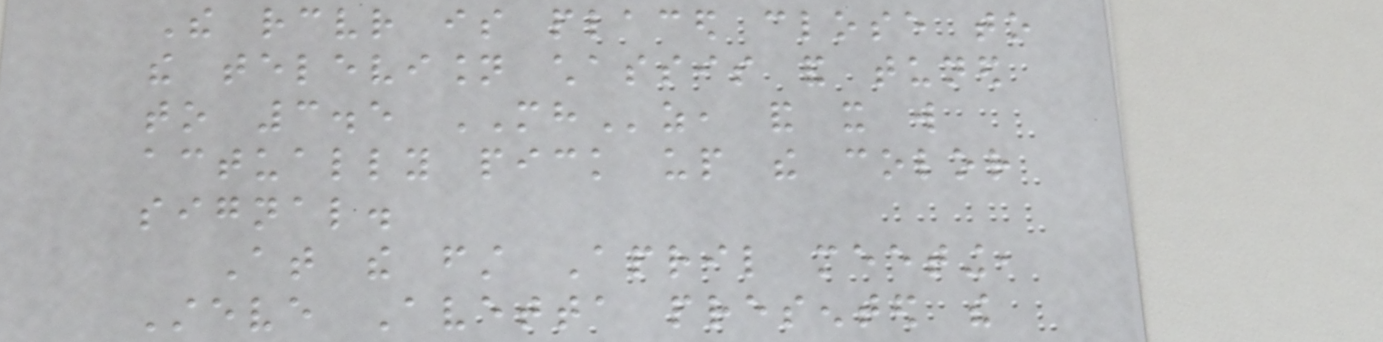The receiver is placed close to
the television chassis and tuned
to 3.5 MHz, and it will
actually pick up the color
signal.
At the first April meeting,
Steve Avetta presented the
